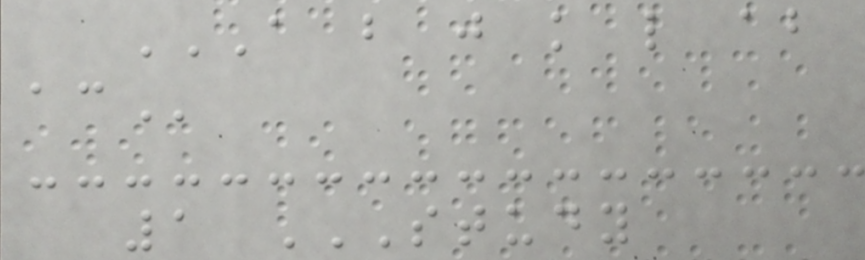A B J K L AB
AC
1 STUDY
